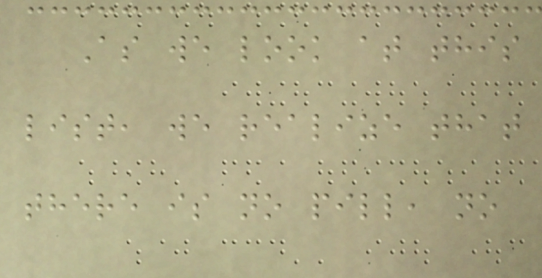As we look at this
list, we realize that
there is no pill, no
